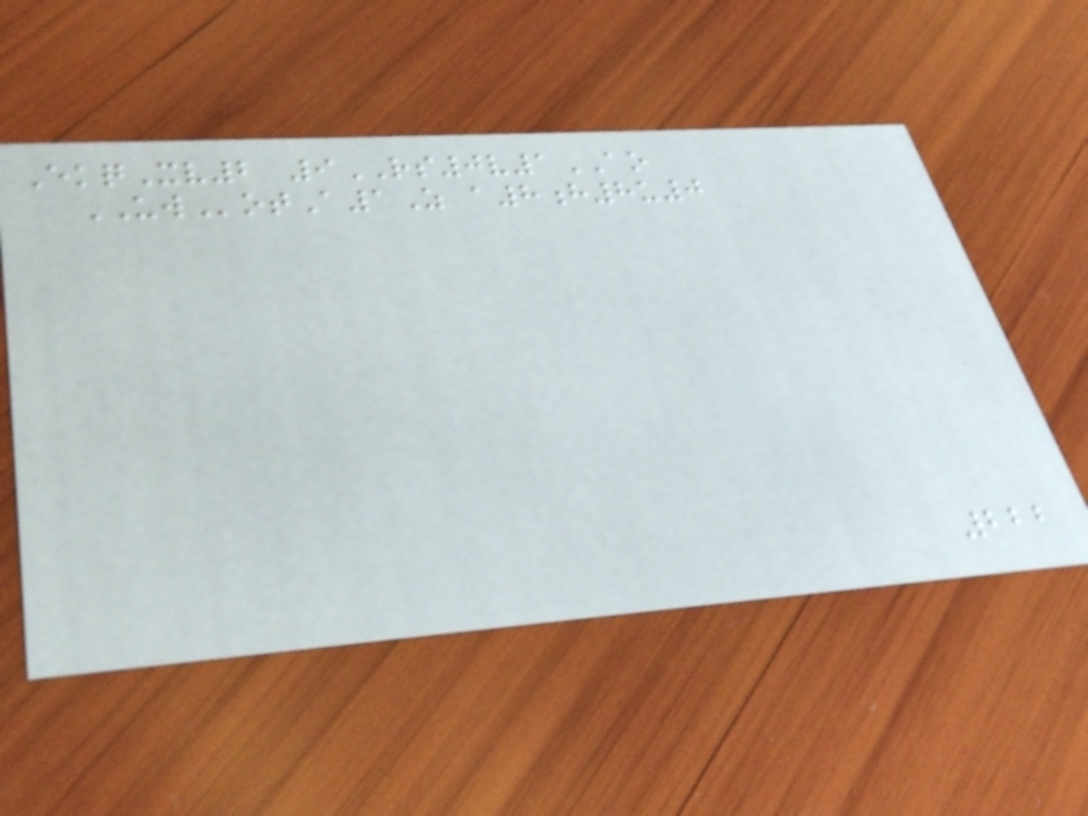EkqXv2 9RS0v1AO
UWotA1Z a8h8u0
222
